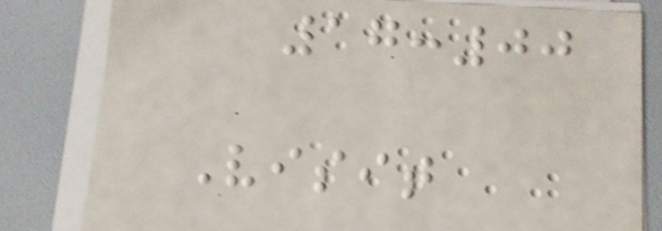17:00
Visit
